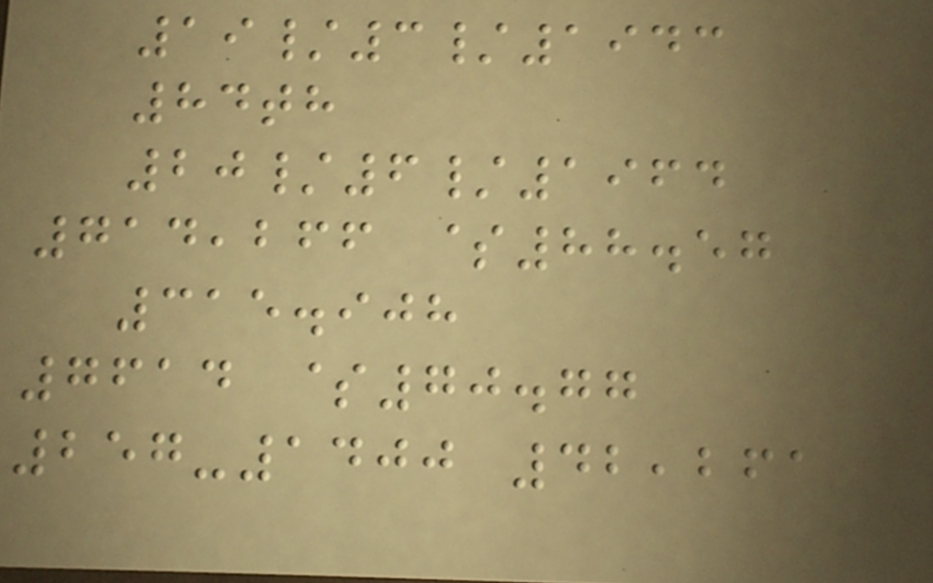19/3/1943
84th
20/6/1964
714,266 $88.57
315.908
7614 $70.77
257-1400 42,261
